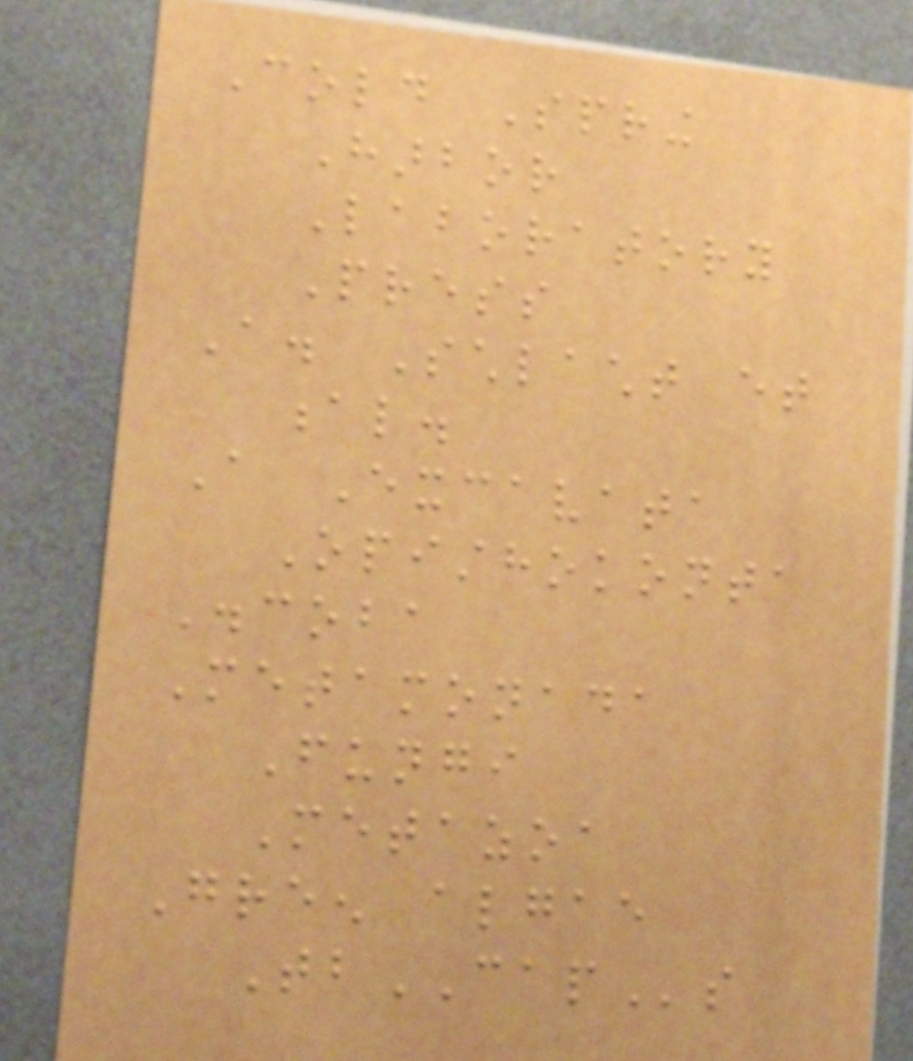Cold Spring
Harbor
Laboratory
Press
A. Schlacht et
al.
A Excavata
Opisthokonta
Discoba
Metamonada
Fungi
Metazoa
Green algae
TbCAPs
